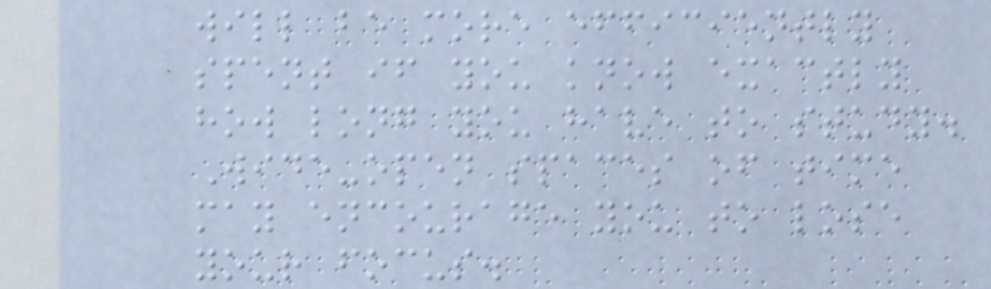will be more efficiently
spent if you know exactly
how long you have to study.
Wide-open spaces of time
may encourage you to lose
your focus.
